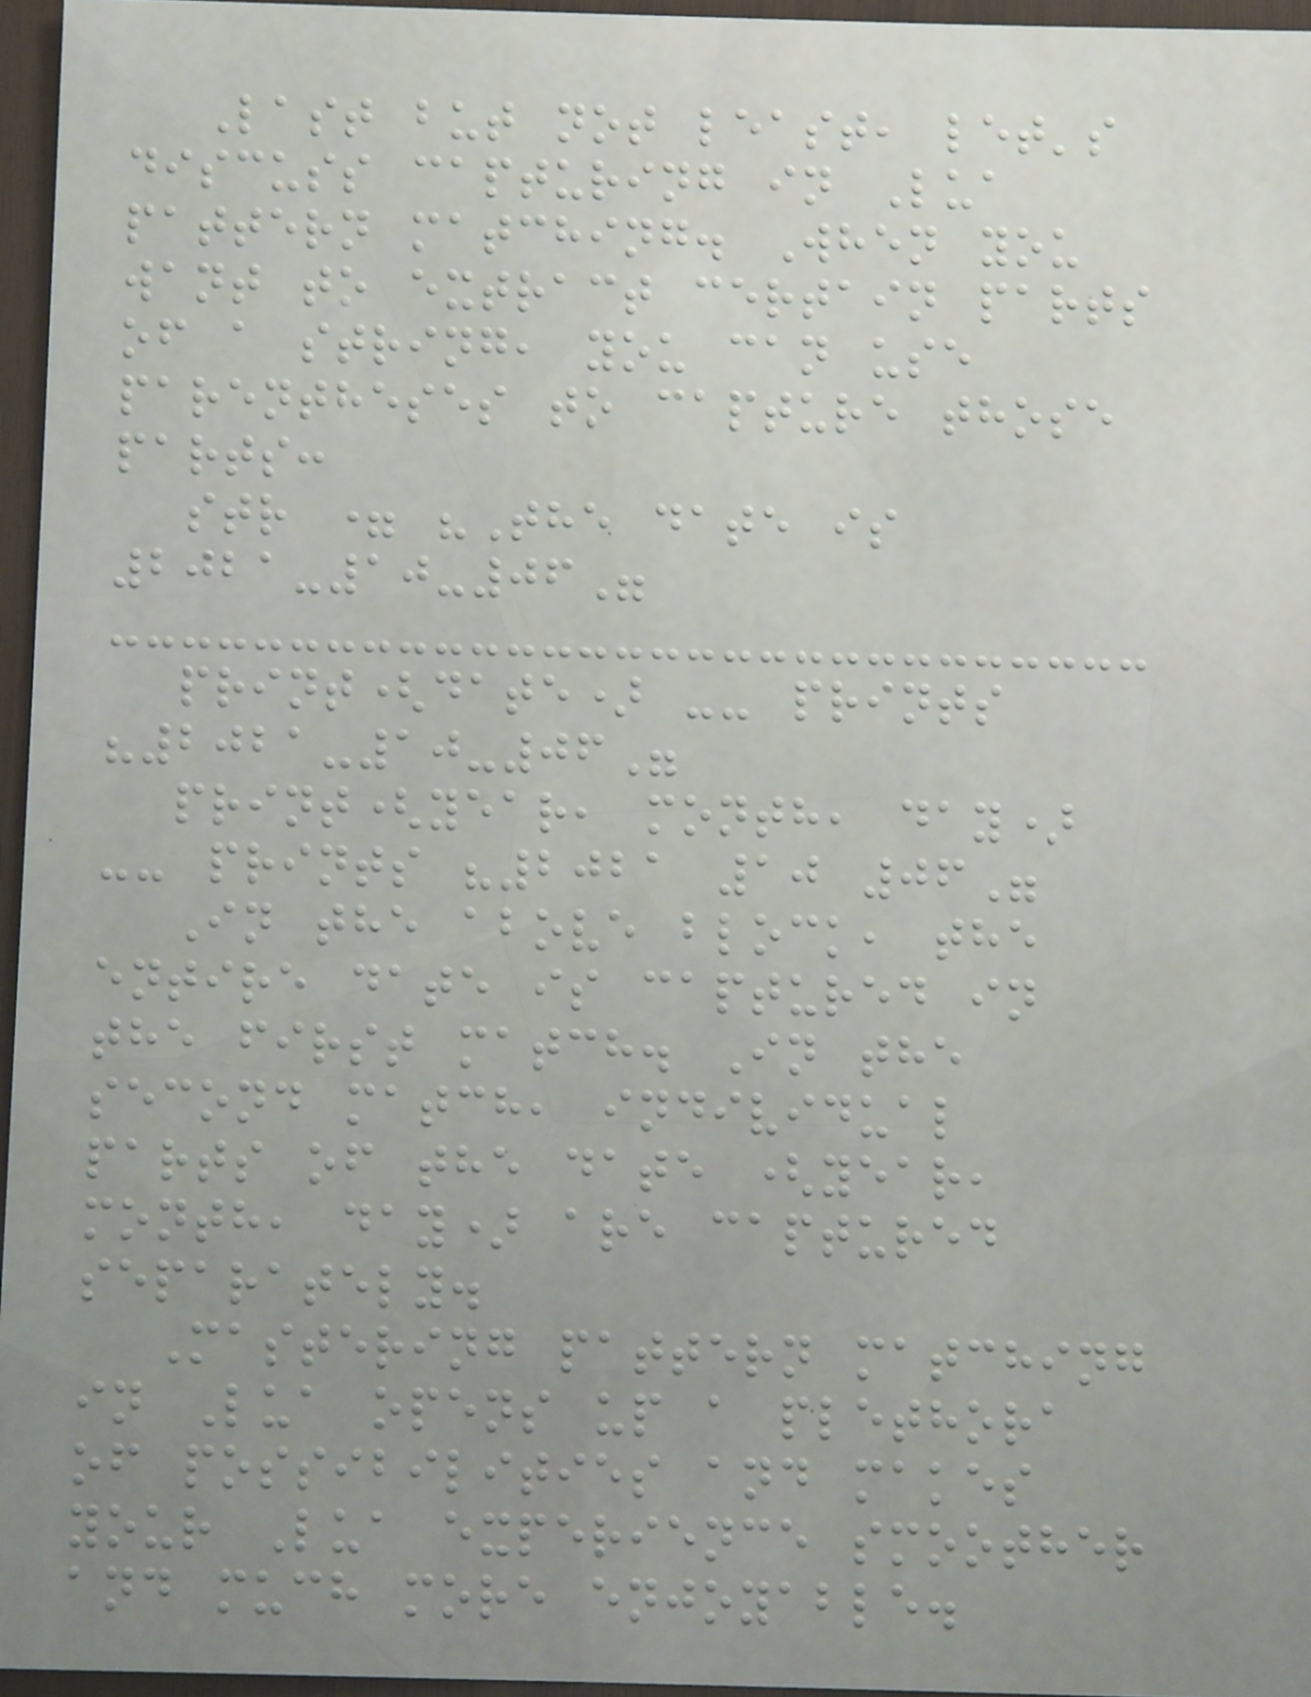Last but not least, let's
discuss capturing in Lua
pattern matching. When you
want to extract certain parts
of a string, you can use
parentheses to capture those
parts:
str = "The date is
2021-10-06"
print(date) -- prints
"2021-10-06"
print(year, month, day)
-- prints "2021 10 06"
In the above block, the
entire date is captured in
the first match. In the
second match, individual
parts of the date (year,
month, day) are captured
separately.
Mastering pattern matching
in Lua opens up a plethora
of possibilities and makes
your Lua experience smoother
and much more enjoyable.
